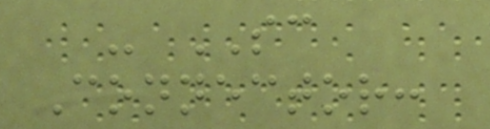- SC
Connector:
